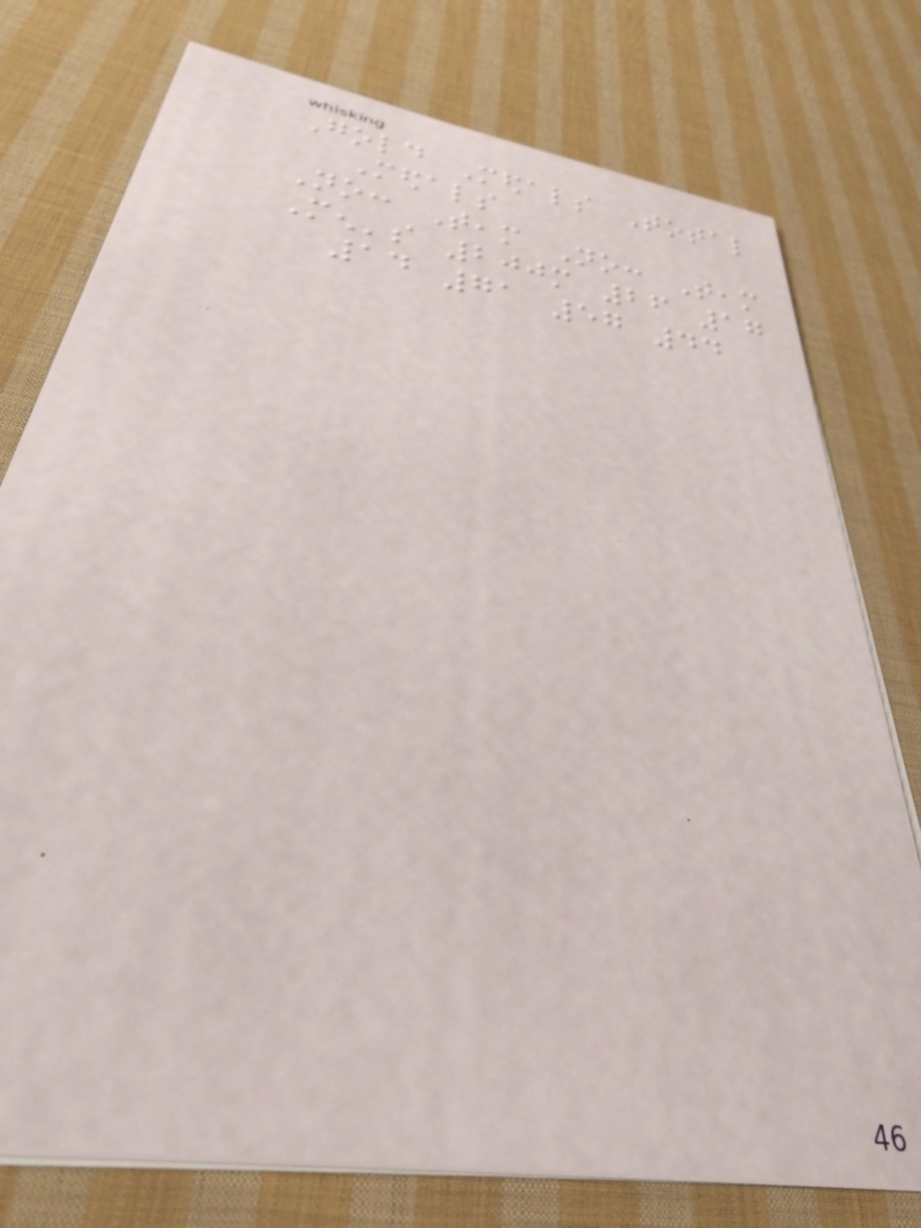Gold Medals Total
Medals
No: Team No: Team
Men's 200m 26 17
14 71 57 44
